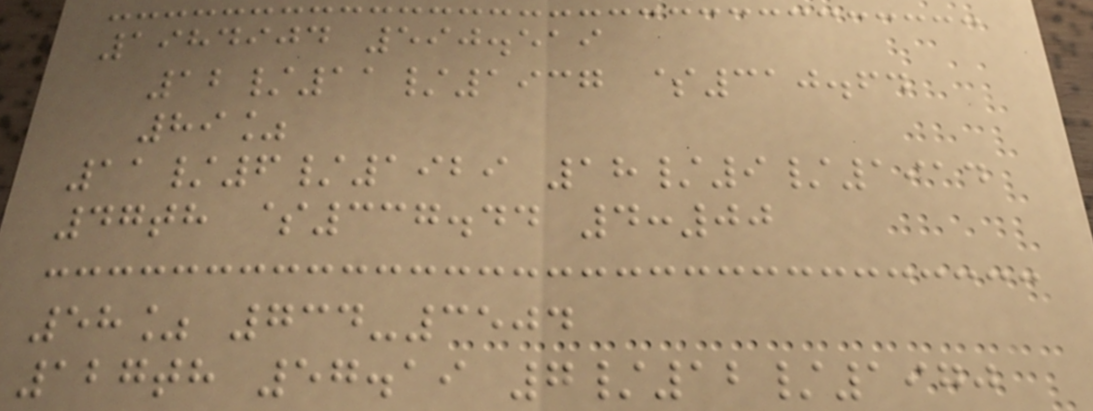1984904 590.519
12/11/1937 $310.64
89%
11/6/1929 18/9/1914
47th $337.44 4:00
58% 734-3504
127th 57.19 7/12/1970
